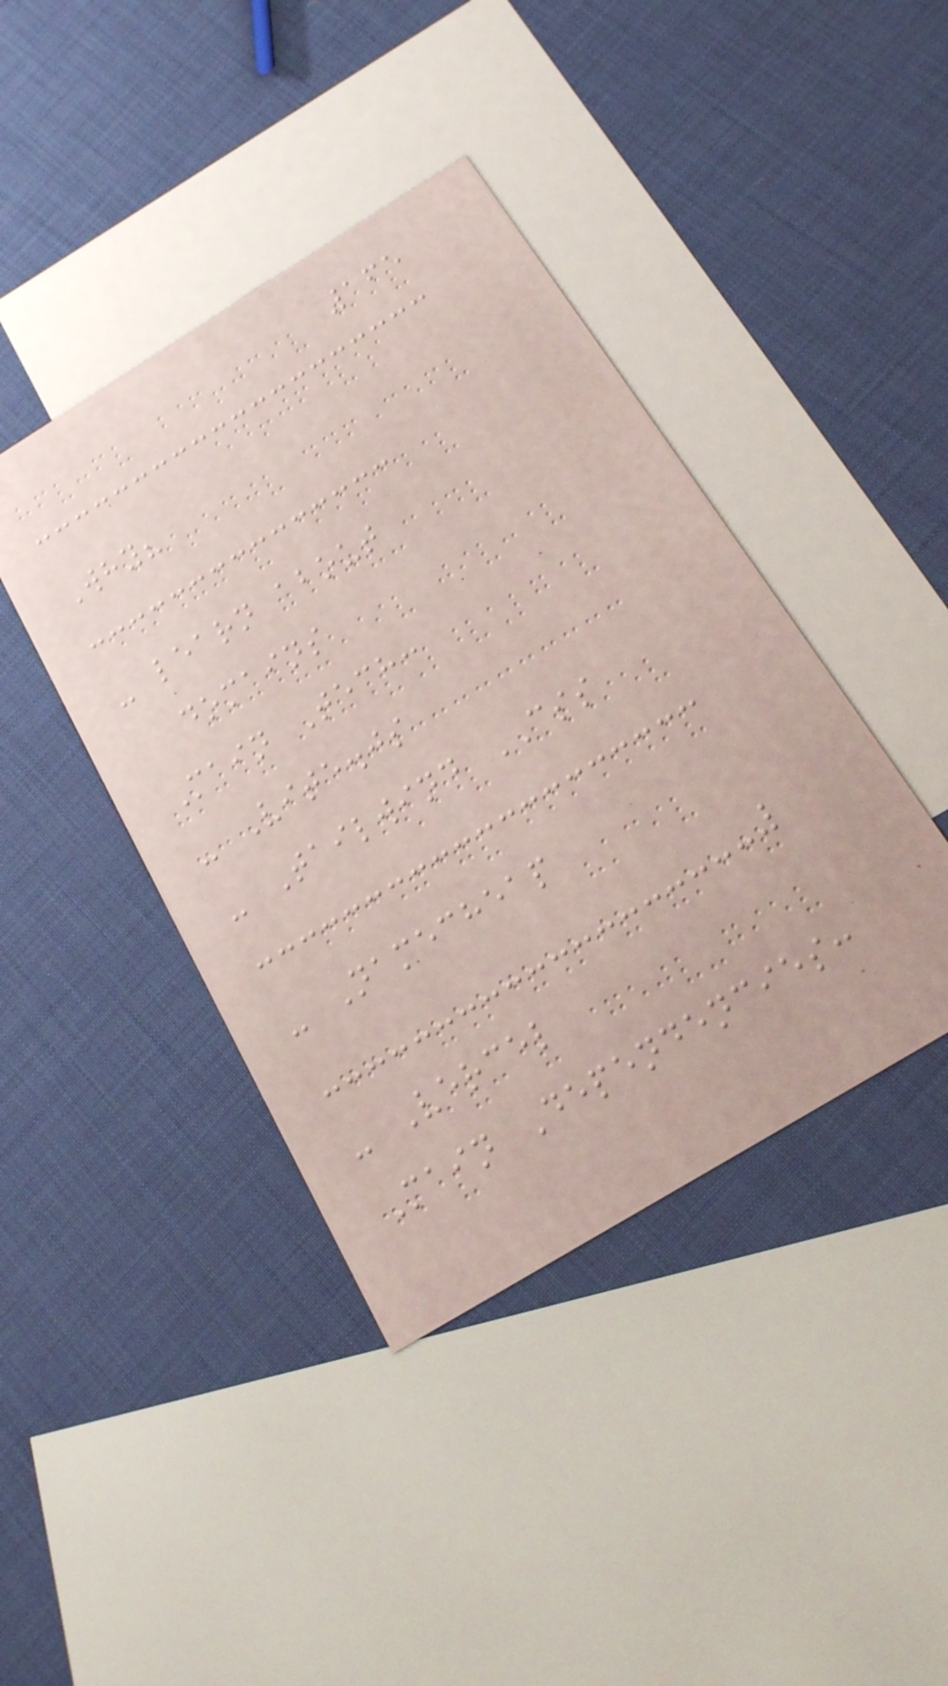165
Why?
- learn about
domains
Main Tech:
- Vite.js
- Tailwind CSS
- Namecheap
- Vercel
Main Dependencies:
